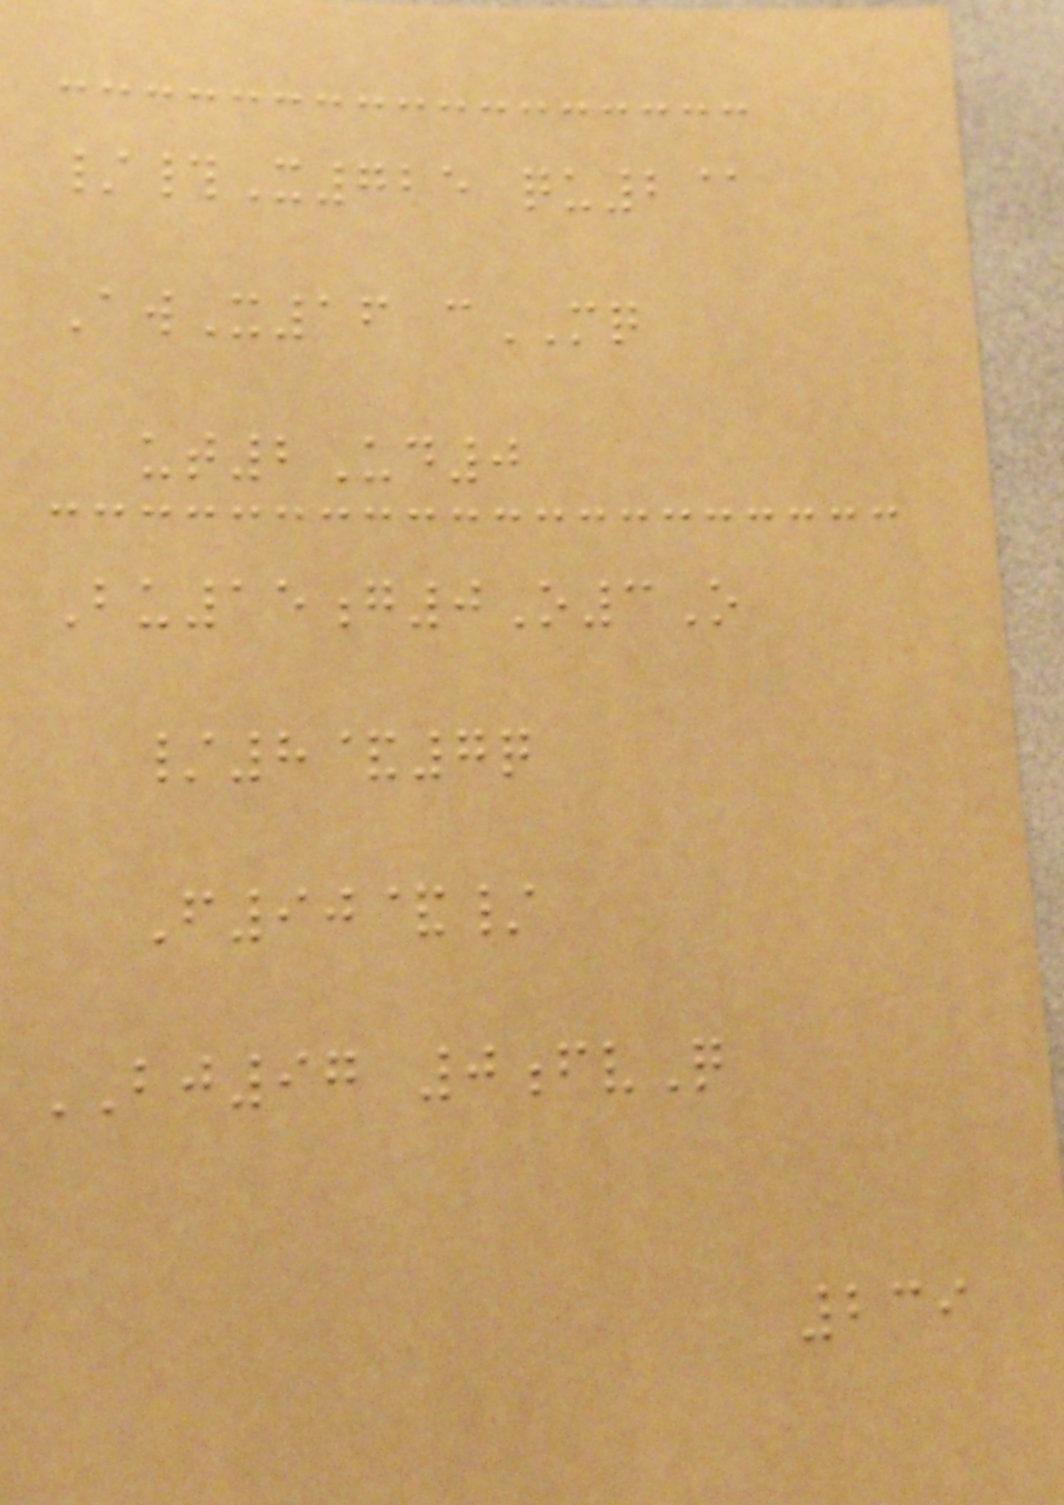/#X725 qu2@
AwX16 cMQ
ut2Ud0
Bu15g0O3O
/8&7q
F90&/
BJ97 0fvQ
239
